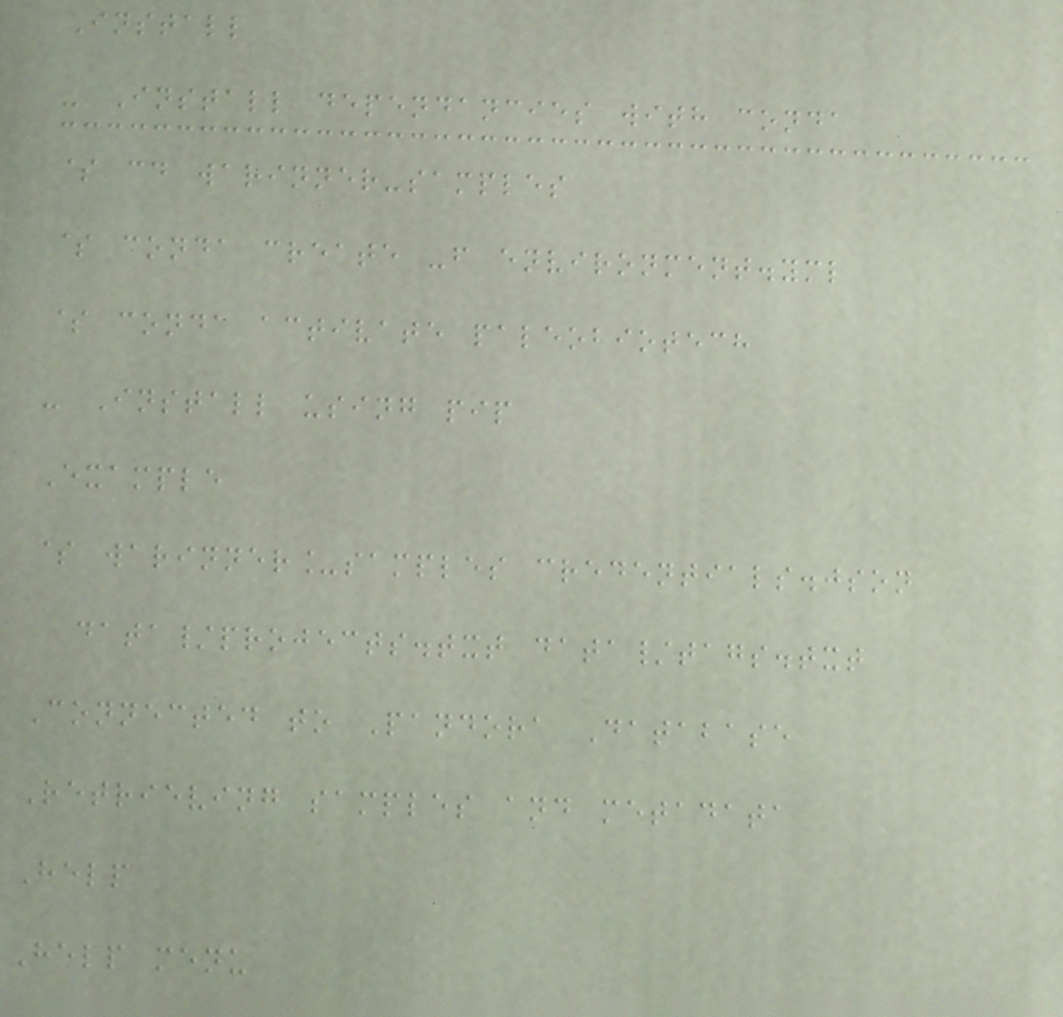Install
- Install dependancies with conda
$ cd warinner-samples
$ conda create -f environment.yml
$ conda activate paleobiotech
- Install using pip
Example
$ warinner_samples credentials.json
data/projects.txt data/tags.txt
Connected to Pandora Database
Retrieving samples and metadata
Help
Help menu
